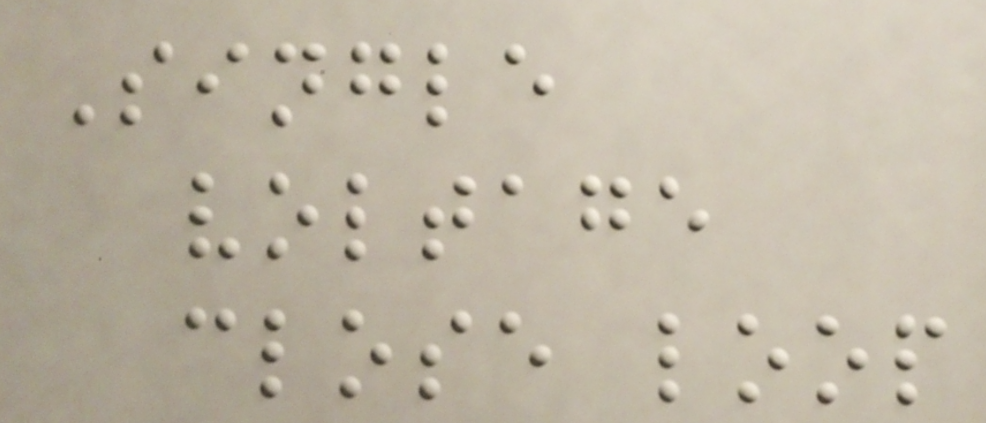Single
voltage
close loop
